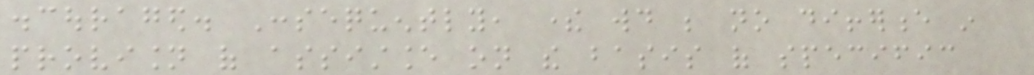discouraged. Consequently, there would be no difference in
provision of assistance on the basis of specific
